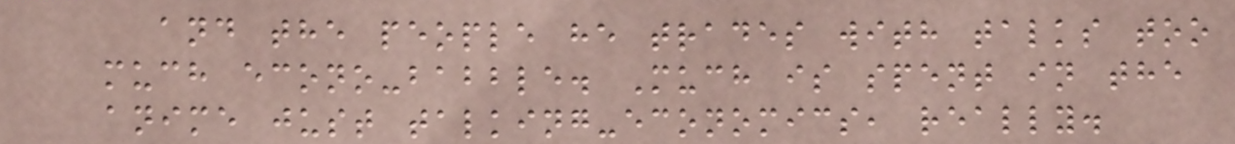and the people he trades with talks too
much econo-babble. Much is spent in the
anime just talking-economics, really.
